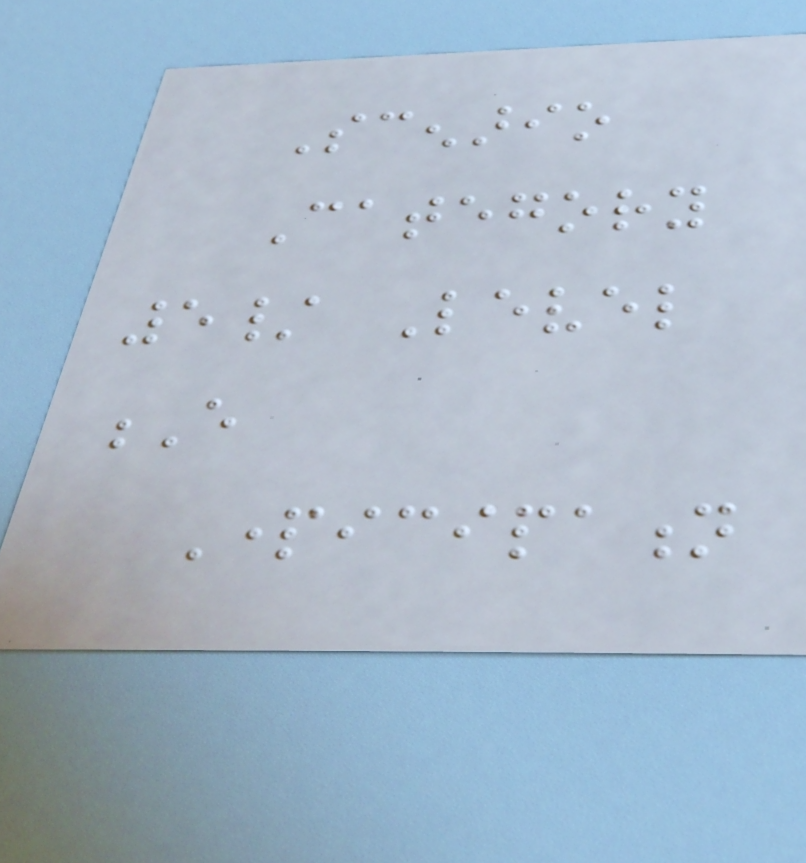Scenario
Category
5/ Level
E
Participation
